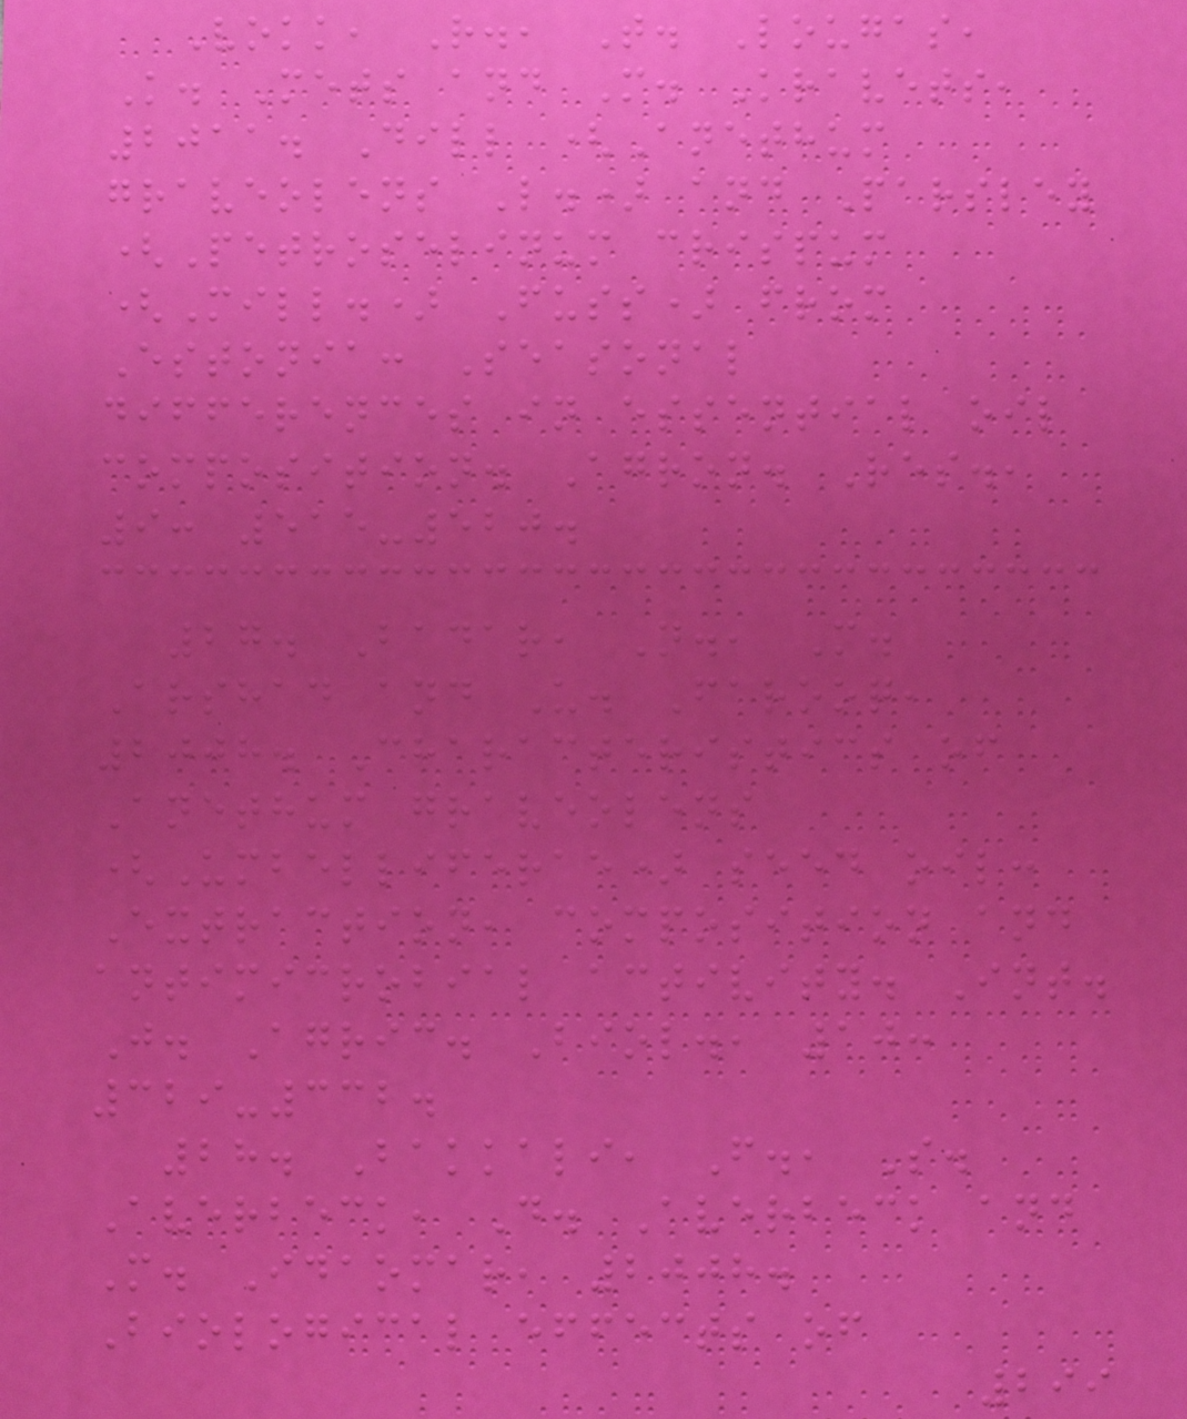Vokk, R., T. Lougas,
K. Mets and M. Kravets,
2011. Dill (Anethum
graveolens L.) and Parsley
(Petroselinum crispum
(Mill.) Fuss) from
Estonia: Seasonal
differences in essential oil
composition. Agron. Res.,
9: 515-520.
27. Badar, N., M.
Arshad and U. Farooq,
2008. Characteristics of
Anethum graveolens
(Umbelliferae) seed oil:
Extraction, composition and
antimicrobial activity. Int.
J. Agric. Biol., 10:
329-332.
28. Bakkali, F., S.
Averbeck, D. Averbeck and
M. Idaomar, 2008.
Biological effects of
299
